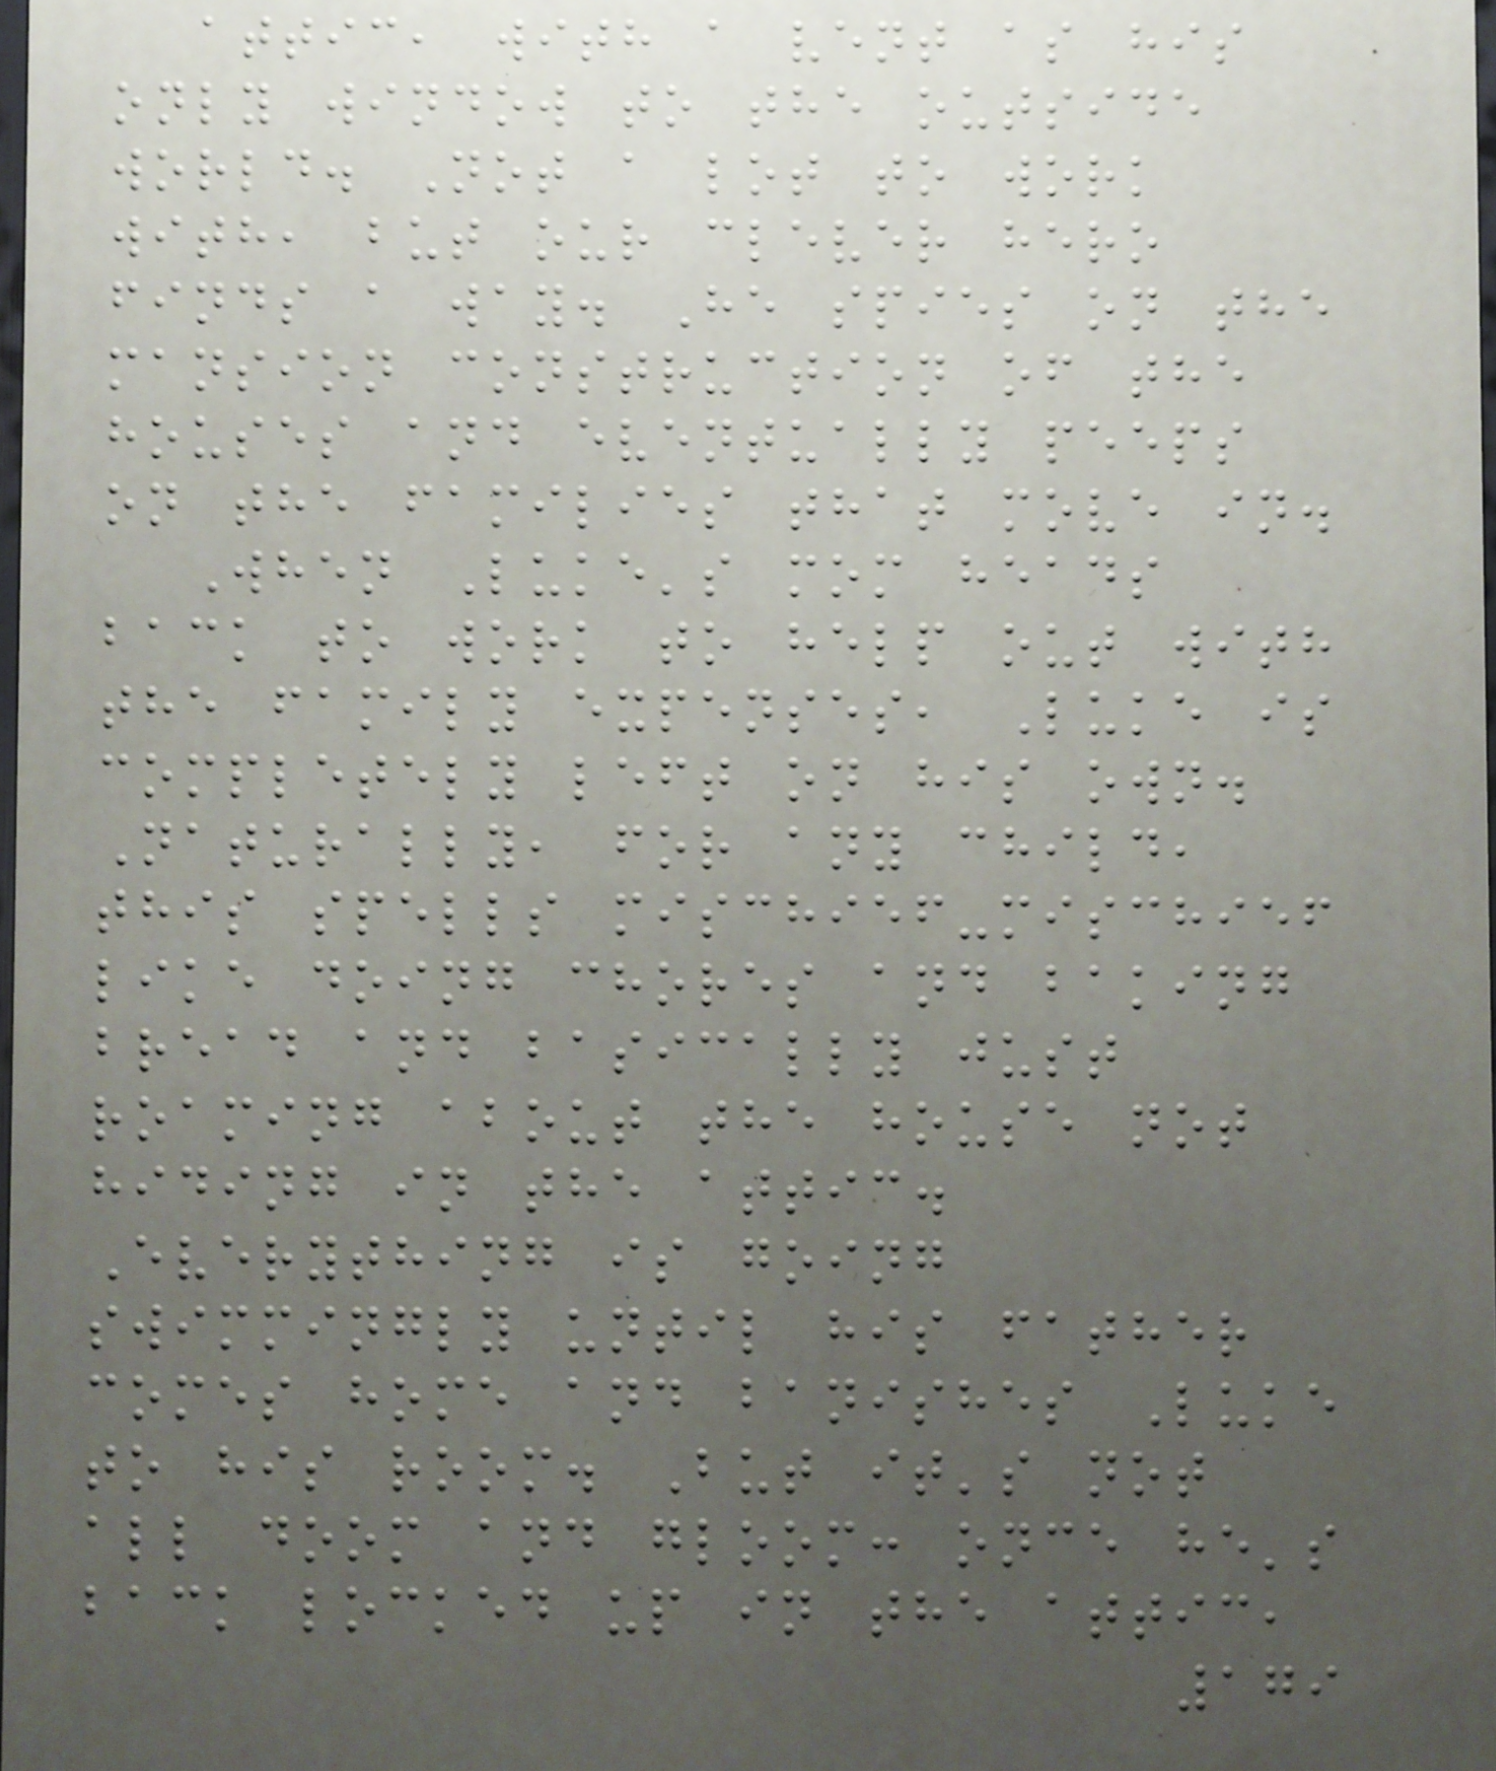attic, with a vent as his
only window to the outside
world. Not a lot to work
with, but our clever hero
finds a way. He spies on the
mansion construction of the
houses and eventually peeps
on the families that move in.
When Luke's mom heads
back to work to help out with
the family expenses, Luke is
completely left on his own.
Naturally, for any child,
this spells mischief-mischief
like doing chores and baking
bread and basically just
roaming about the house not
hiding in the attic.
Everything is going
swimmingly until his father
comes home and banishes Luke
to his room. But it's not
all doom and gloom: once he's
back locked up in the attic,
179
